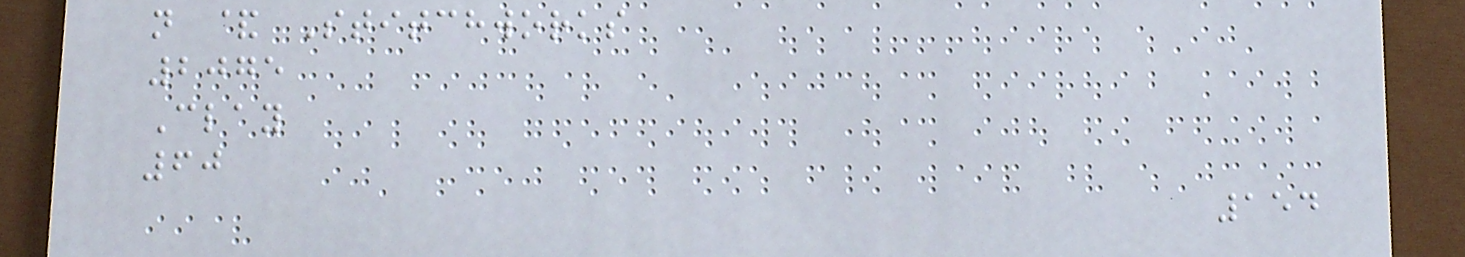n & Stitchworks
2075
Clay
60
154
